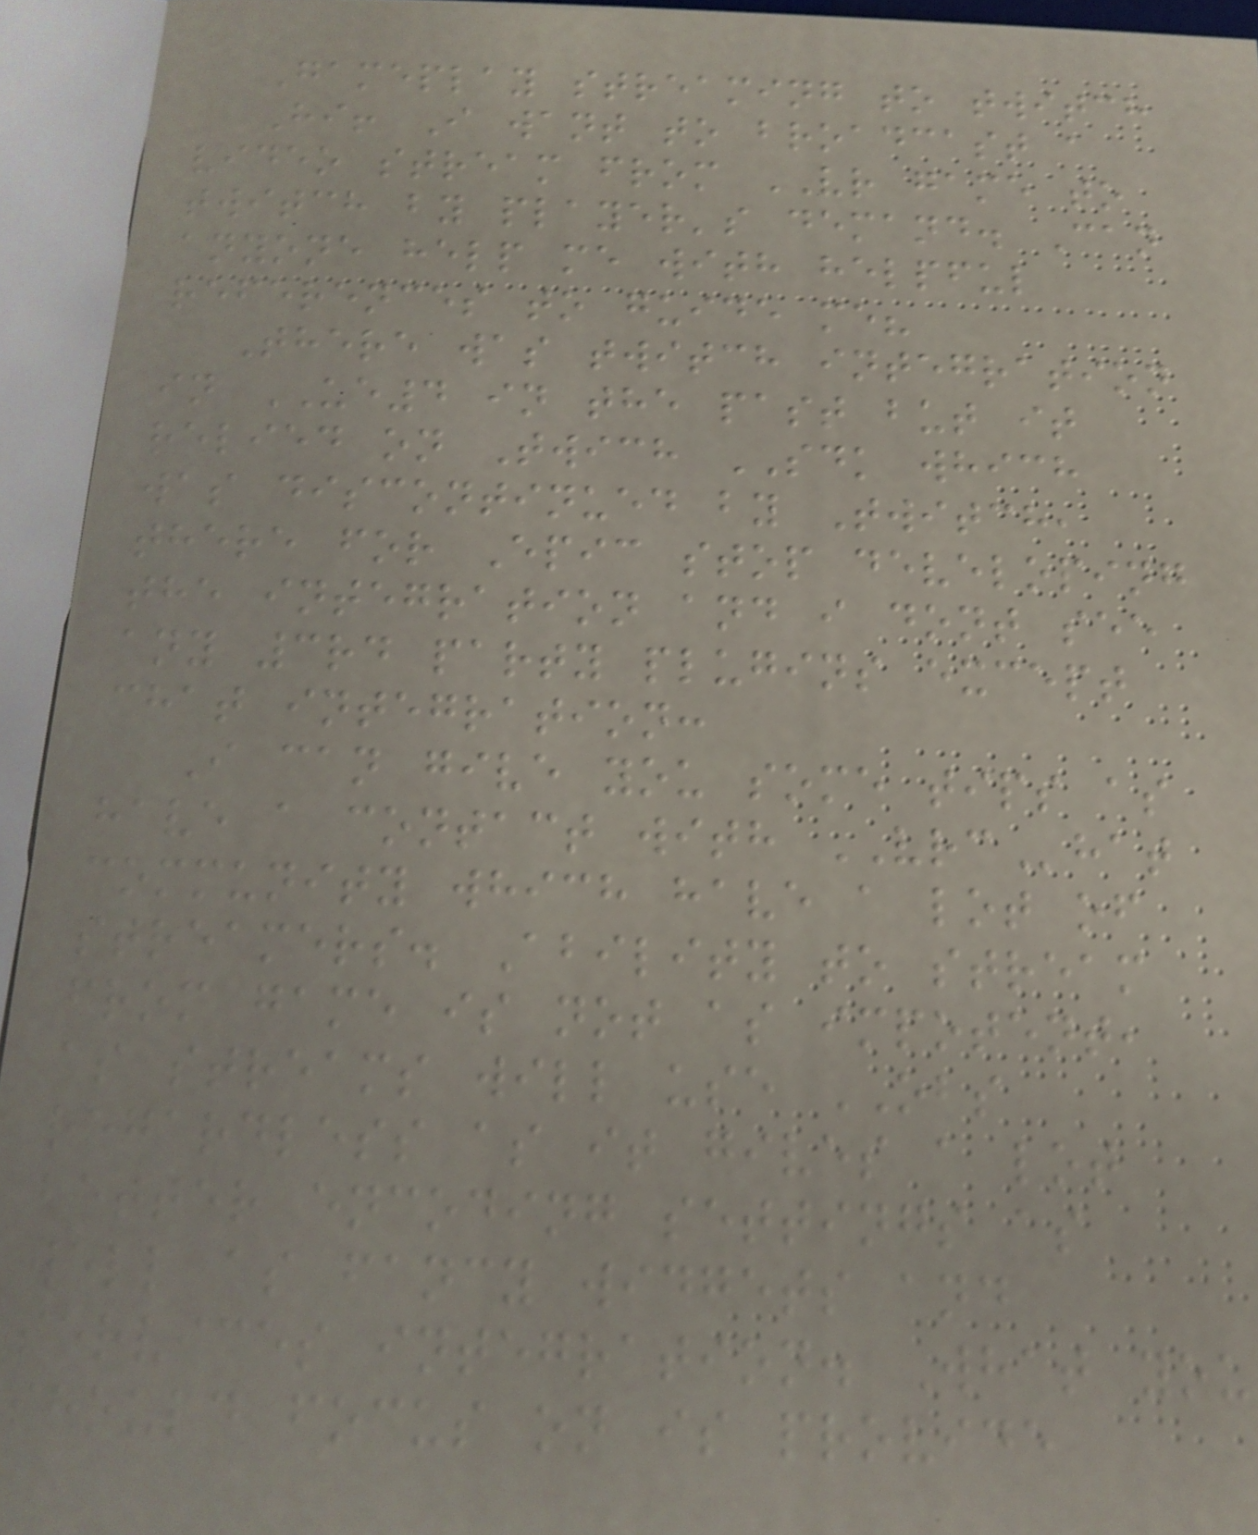Gameplay streaming to twitch
Hi! I want to broadcast a
video stream from VR game to
twitch by player's demand. Can
anyone help me with helpful
references to guide me?
There was twitch integration
in UE4 in the past but it
relied on Twich SDK which
was discontinued by Twitch,
there for Epic stop developing
the integration and i dont see
any 3rd party plugins except
chat integration:
I can give you some tips as
have a contact with VRChat
community which have a lot of
streamers. Ability to stream
from game is not as impotent,
as streams will use OBS
regardless as it gives a lot
better encoding settings as
well as fancy widgets and
services integration. What you
should focus on is provide
